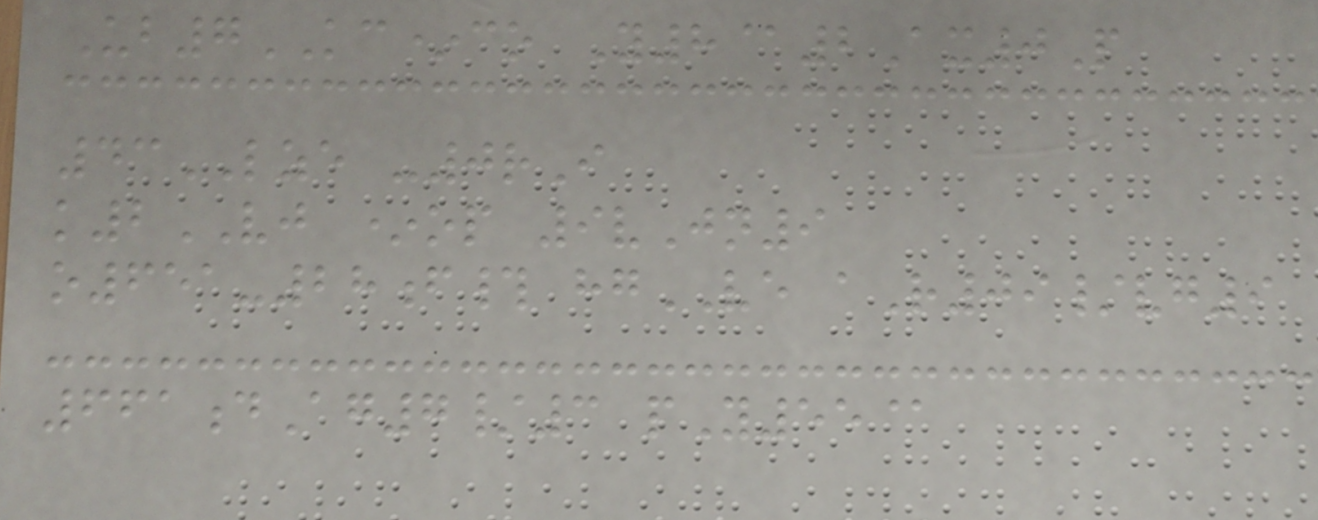Ub7KC*co Y8@2Ax0P
43LZE -0rI
k2VJ *op 9vJn9
o651-28f# hgVE aR09/vg9
661dAg7/3 pY55@
